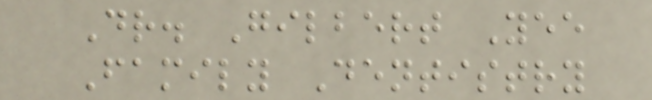Dr. Gilbert Yee
Family Dentistry
